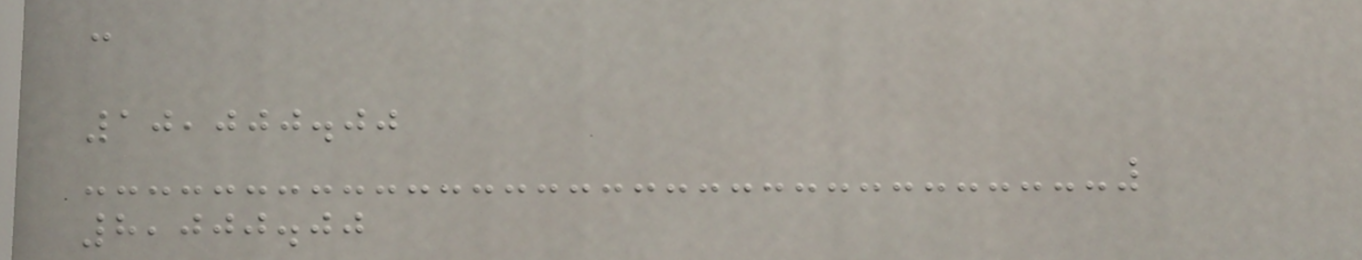-
10,000.00
8,000.00
